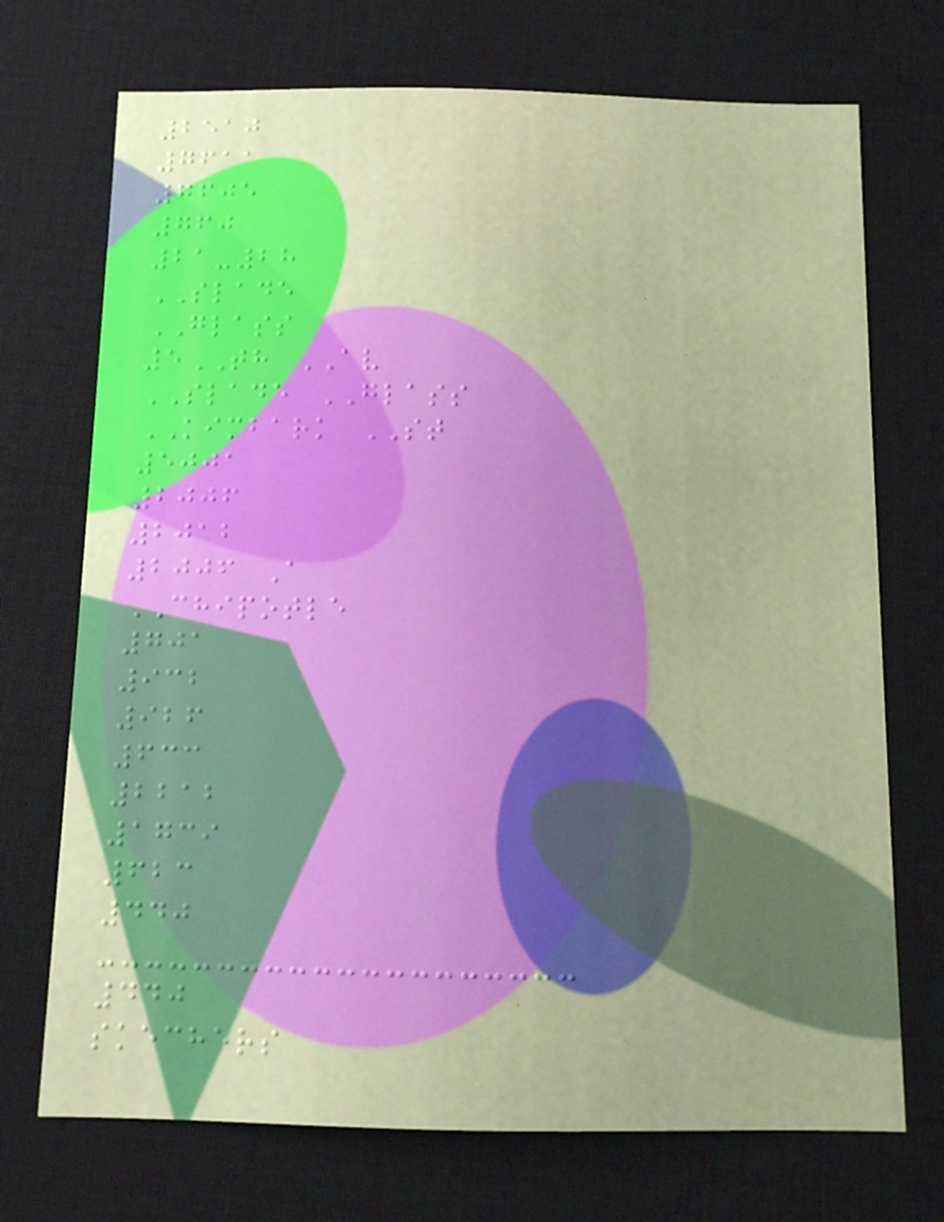2510
7611
7605
760
21-28
SLADE
GLASS
5TH AV
SLADE GLASS
KIMBARK ST
5001
2006
2012
2006 A
CHIPOTLE
701
932
926
633
2212
1739
623
440
440
skechers
